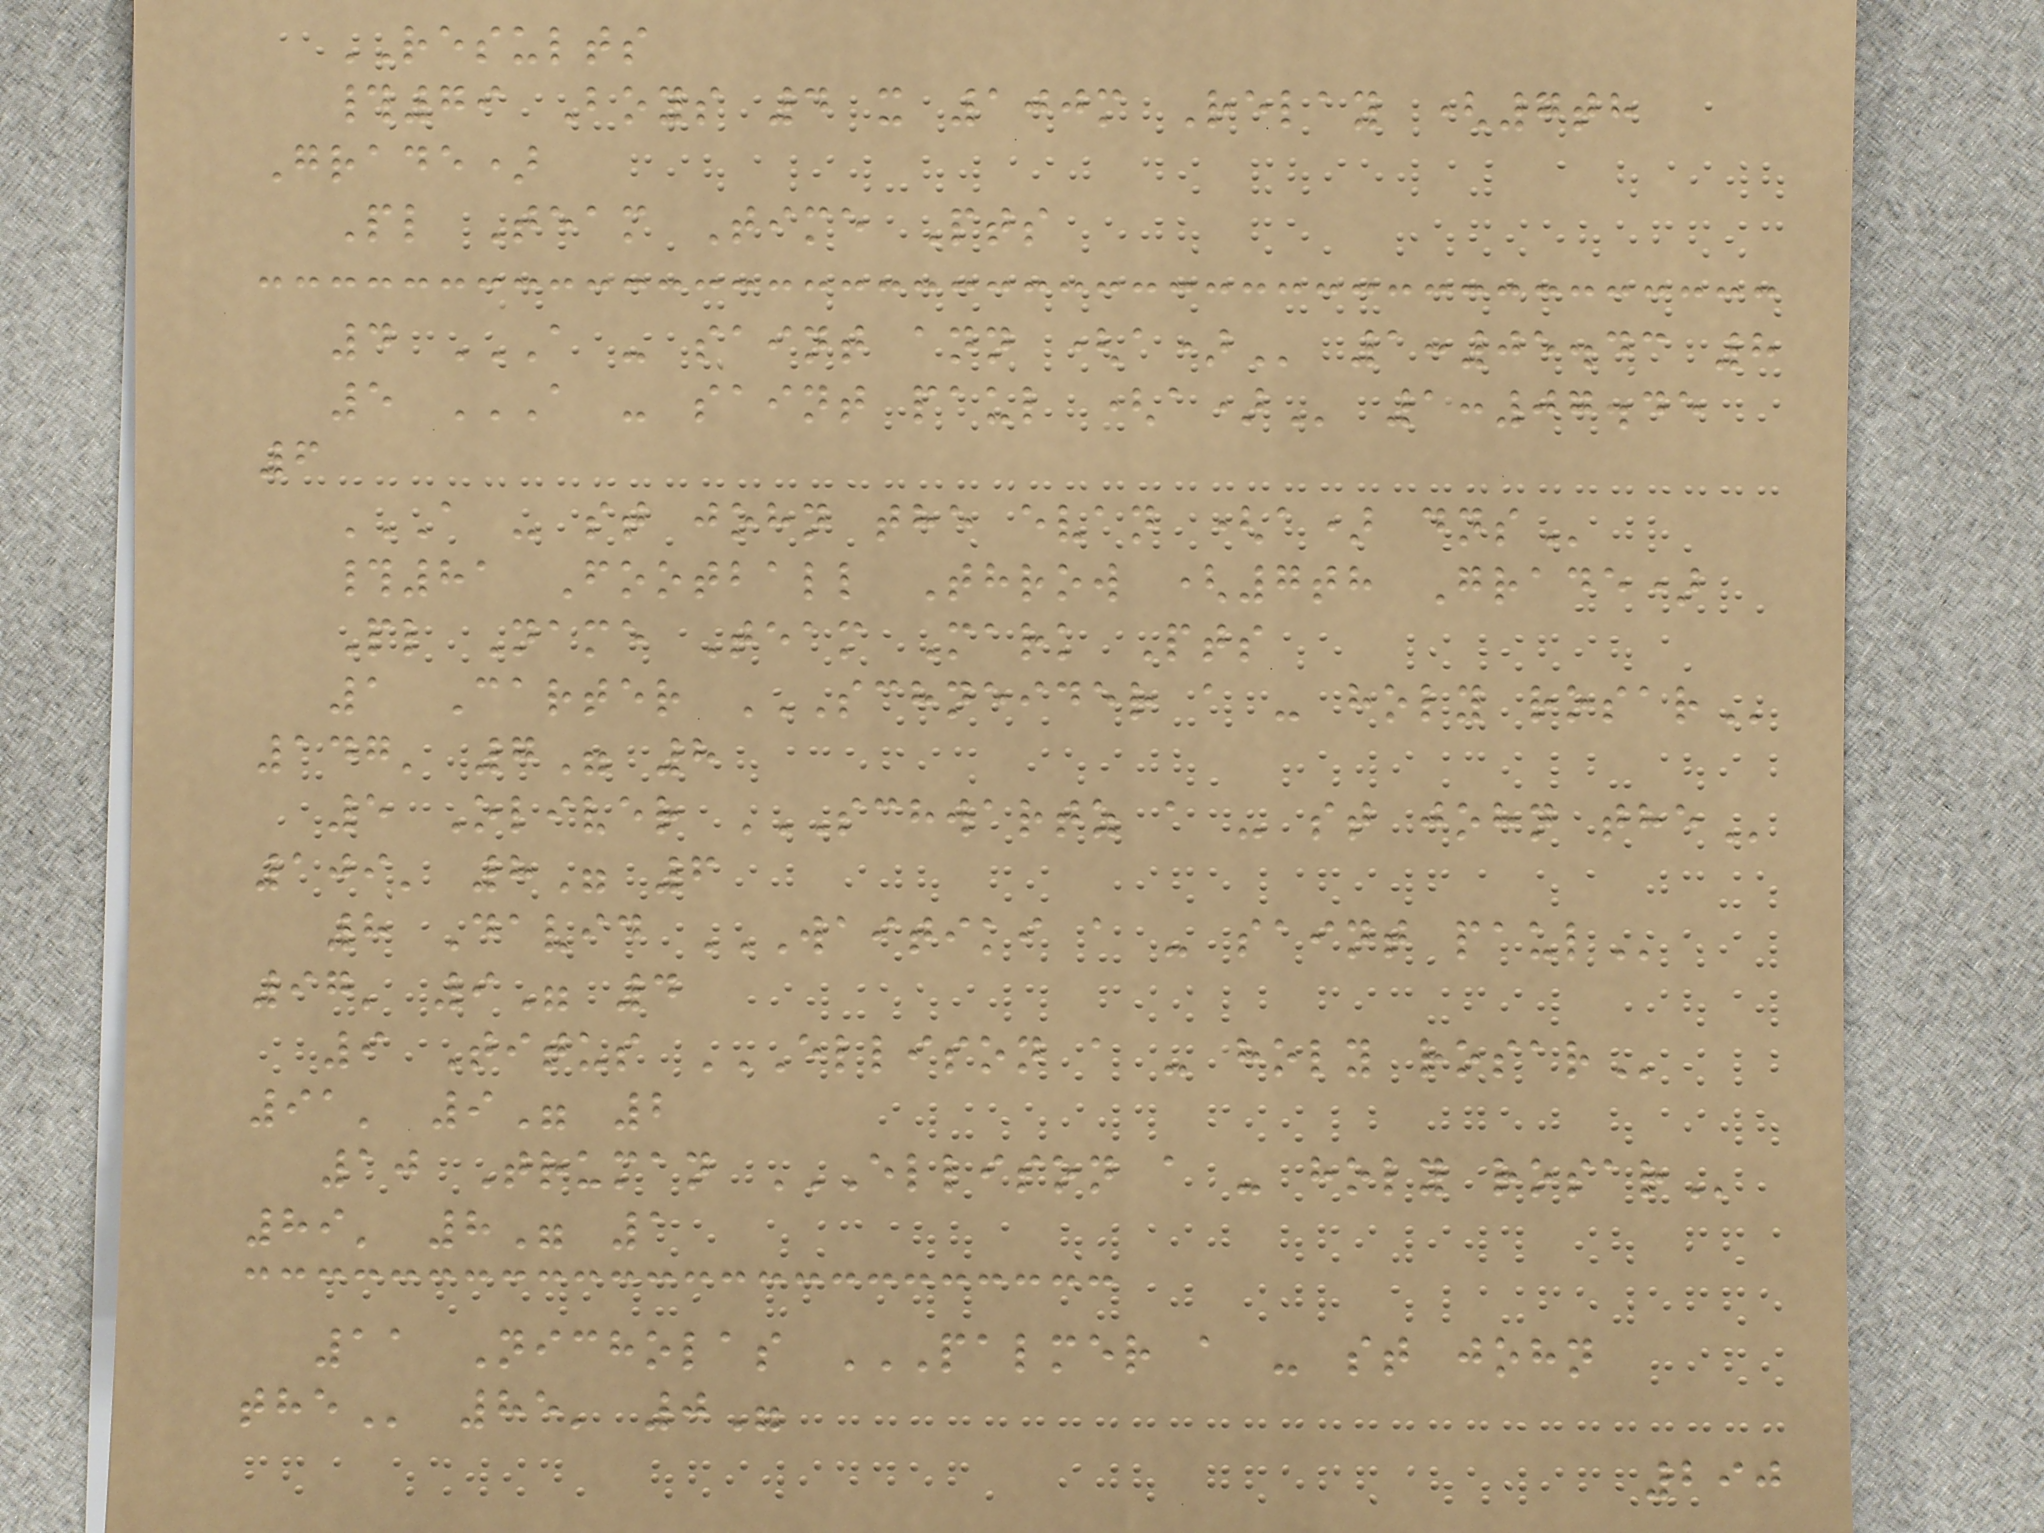RESULTS
#79 Boys 4 x 100m Relay (7th
Grade)
Pl Team Time Pts
4 A - SAINT ANN (A) 1:05.43 8
5 A - SAINT PAUL (A) 1:07.45
6
A - ST JOHN THE EVAN (A) DNS
#81 Football Throw (7th Grade)
Pl Name Team Mark Pts
1 Carter SCHNEIDER A - HOLY ROSAR
147' 7" 8
5 Oliver SCHWARTZ A - ST JOHN THE
109' 8" 6
8 David WAITIKI A - SAINT PAUL
97' 9" 4
9 Titus ELLISON A - HOLY ROSAR
91' 9" 2
10 Truman ELLISON A - HOLY ROSAR
89' 8" 1
11 Nicholas PALMER A - ST JOHN
THE 85' 0"
290
